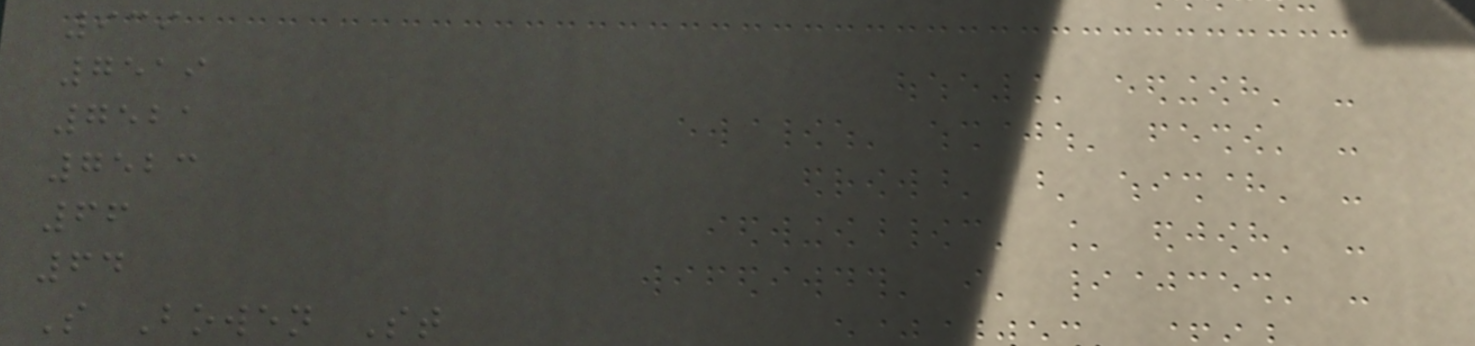939
7519
7521
7523
66
64
S Bowen St
